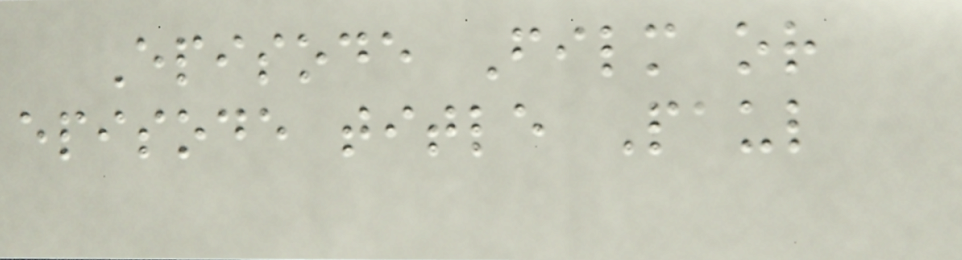Episode Film or
episode title Paul
